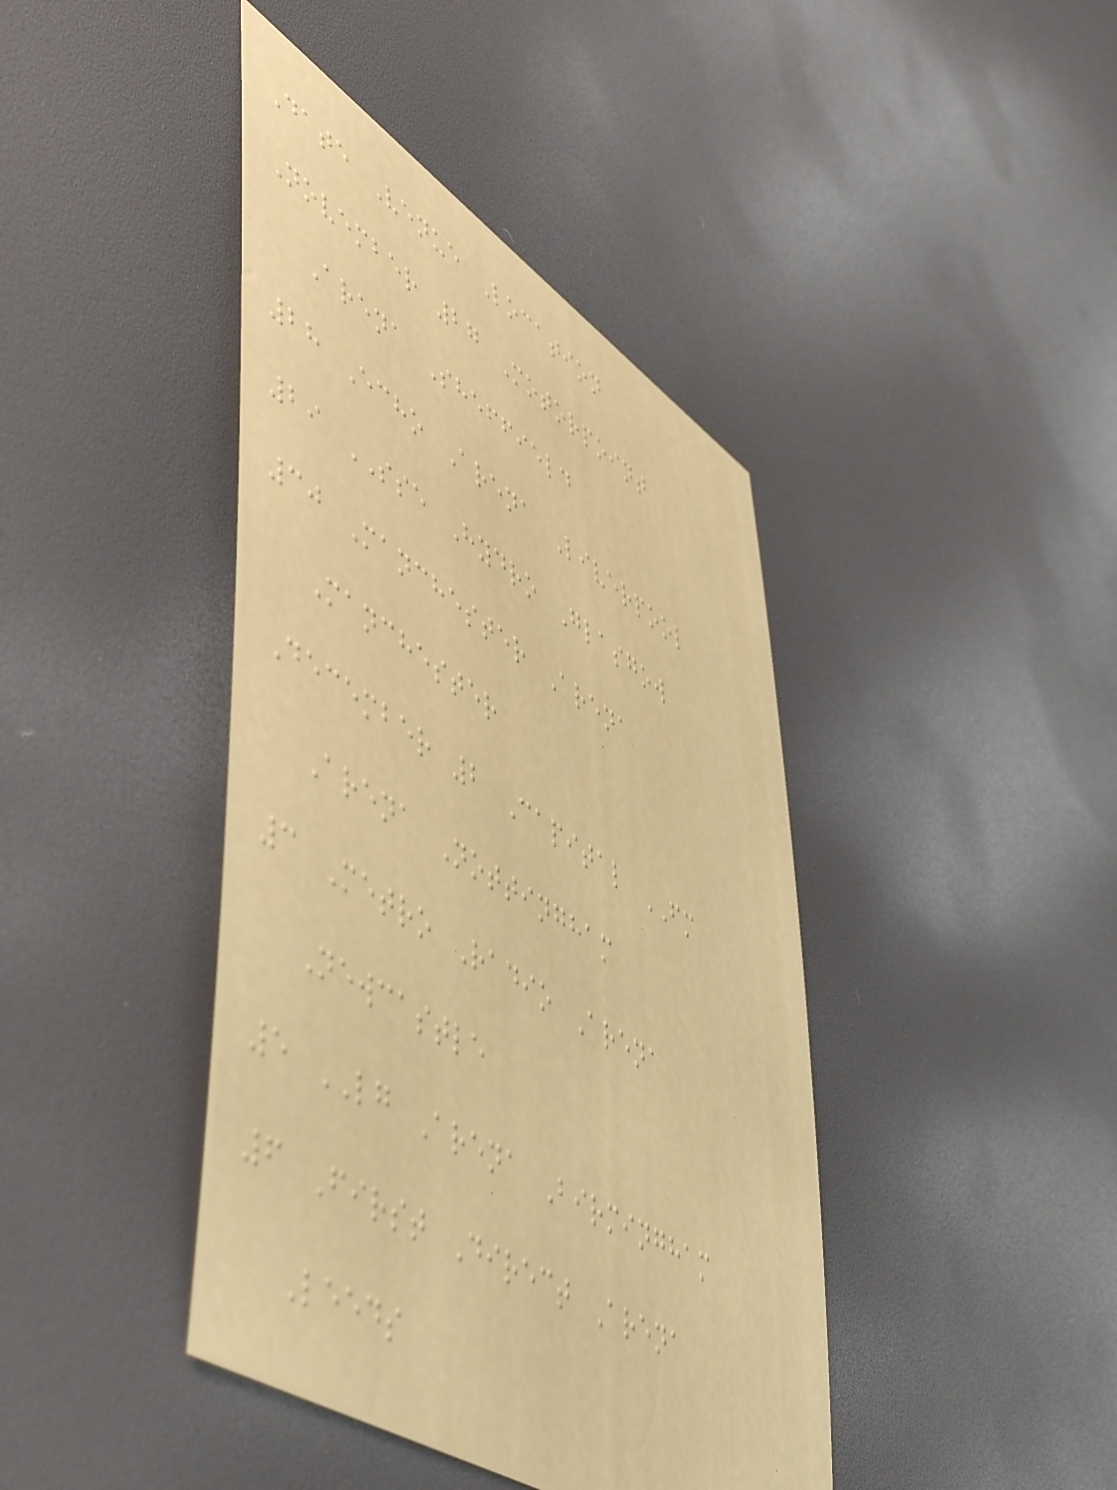Date Venue Location
November 27 Motorpoint
Arena Sheffield
28 Echo Arena Liverpool
29 SSE Hydro Glasgow
30 Manchester Arena
Manchester
December 2 Capital FM
Arena Nottingham
3 Metro Radio Arena
Newcastle
5 LG Arena Birmingham
6 First Direct Arena
Leeds
